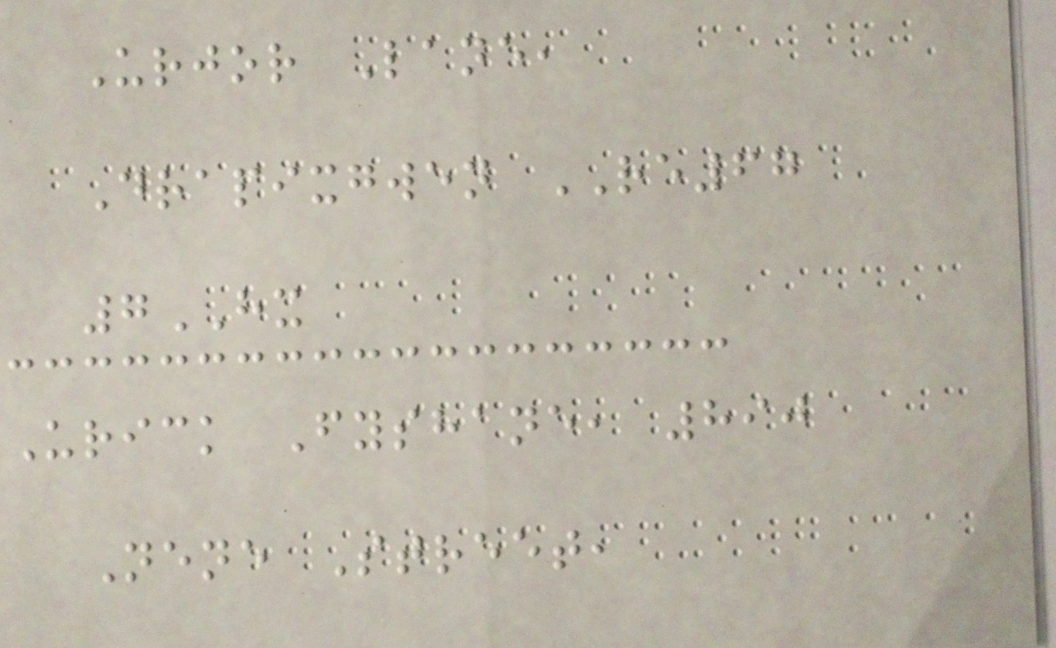Urjor Lane,
Drapixgwen RE67
7HX
Urick Fyshane, 890
Nene Street,
